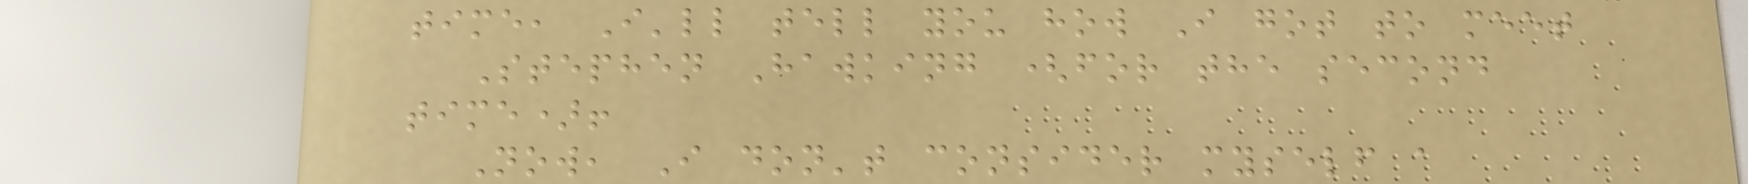time, I'll tell you how I got to meet
Stephen Hawking (for the second
time)!
Now, I don't consider myself a
